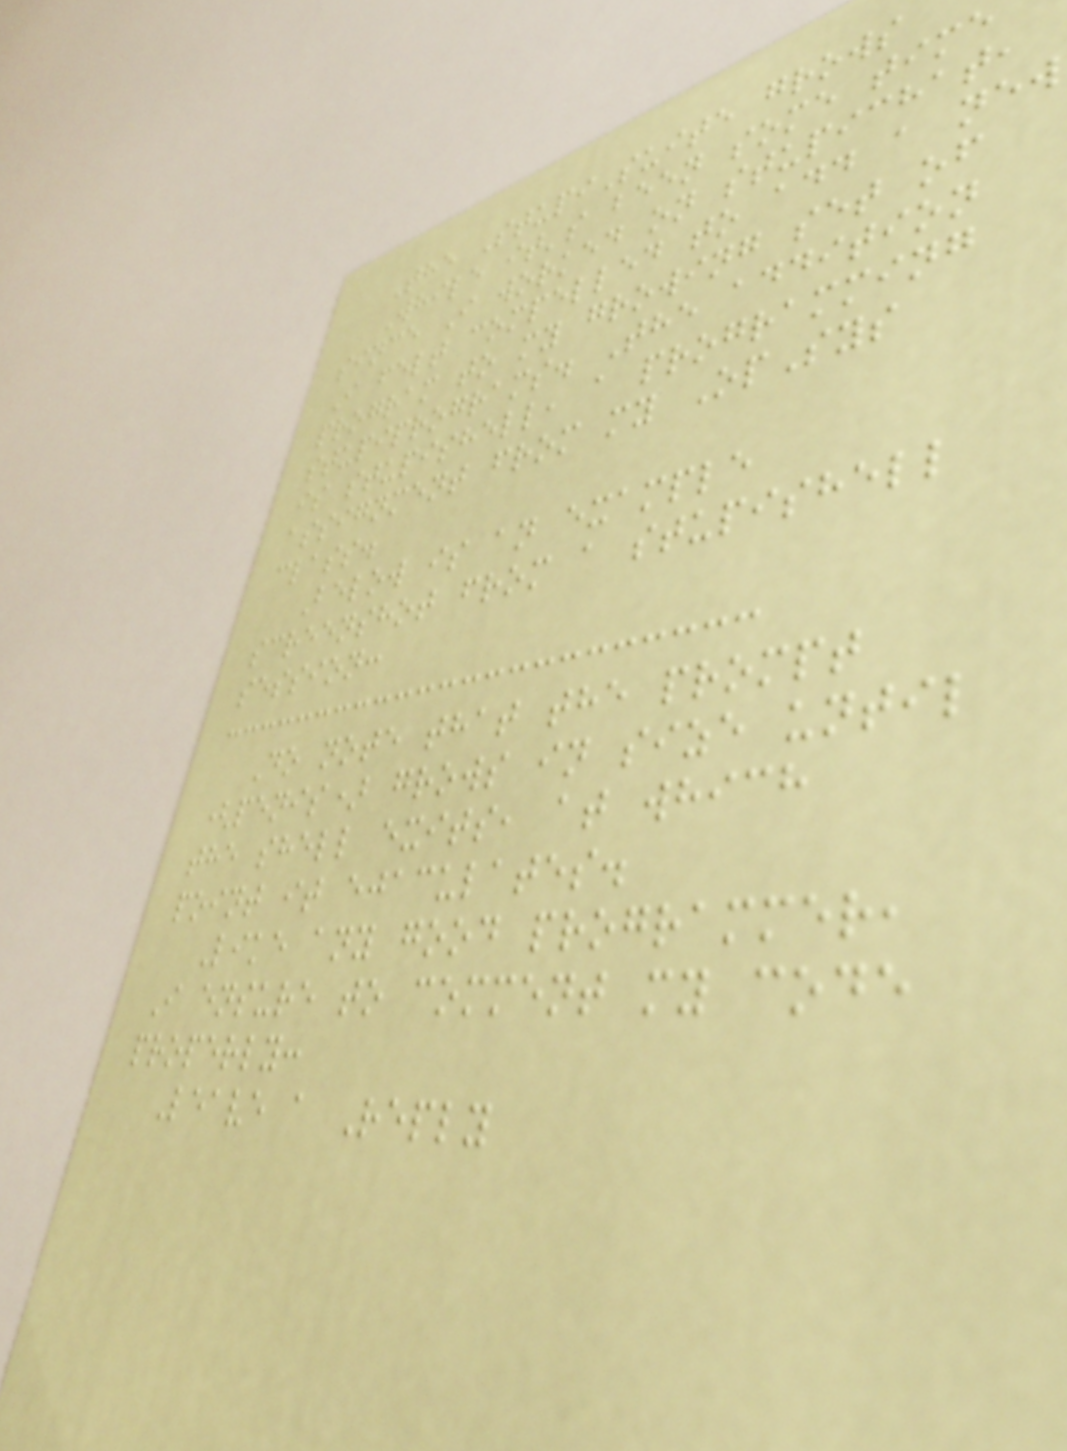The StupiSuite grows
While it's been some time
since I worked on stupichat,
I felt compelled to add a new
program to my growing set of
stupiprograms. The addition
is stupishell, a programming
assignment from my OpSys
class.
Below is an example
screenshot from a stupishell
session:
Do note that the prompt
(penis) grows in size until
the shell exits, at which
point it ejaculates.
Like any good programmer,
I ensure to comment my code
properly:
Leave a Reply
